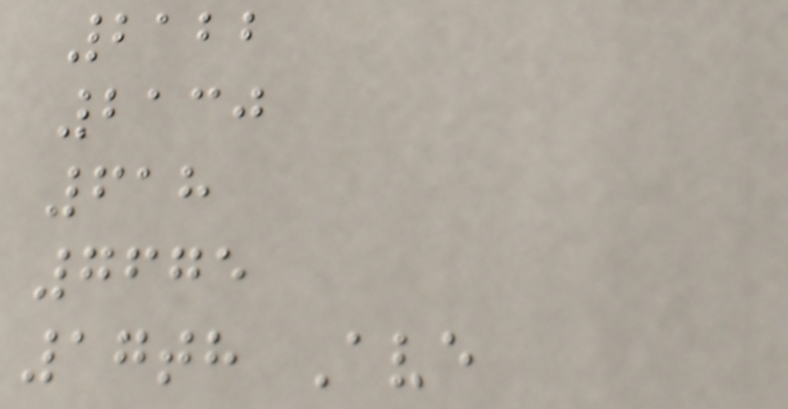2122
2130
618
7675
17th Ave
